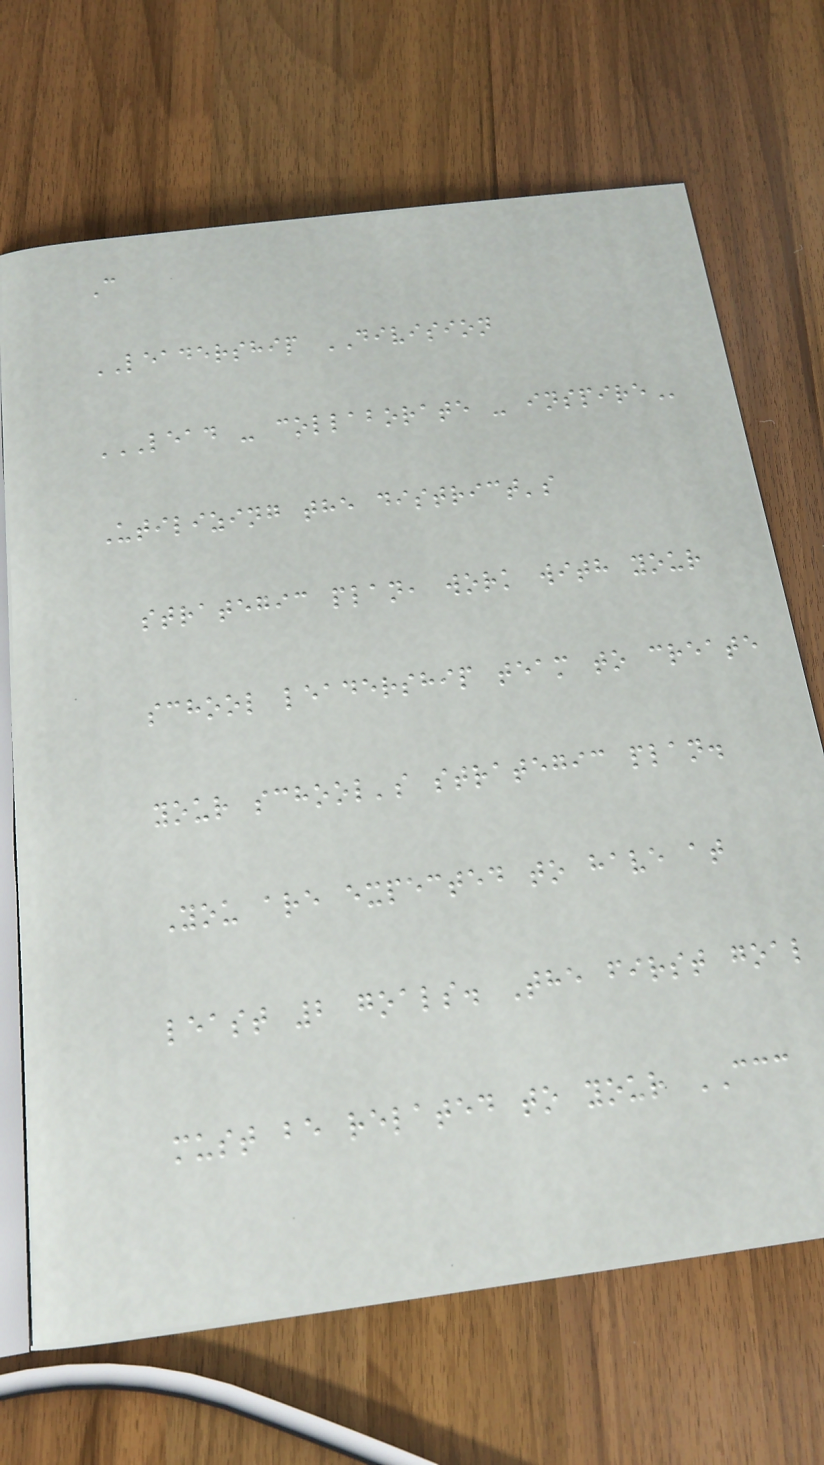C
LEADERSHIP DIVISION
LEAD - COLLABORATE - INSPIRE
Utilizing the district's
strategic plan, work with your
school leadership team to create
your school's strategic plan.
You are expected to have at
least 2 goals. The first goal
must be related to your CCC
